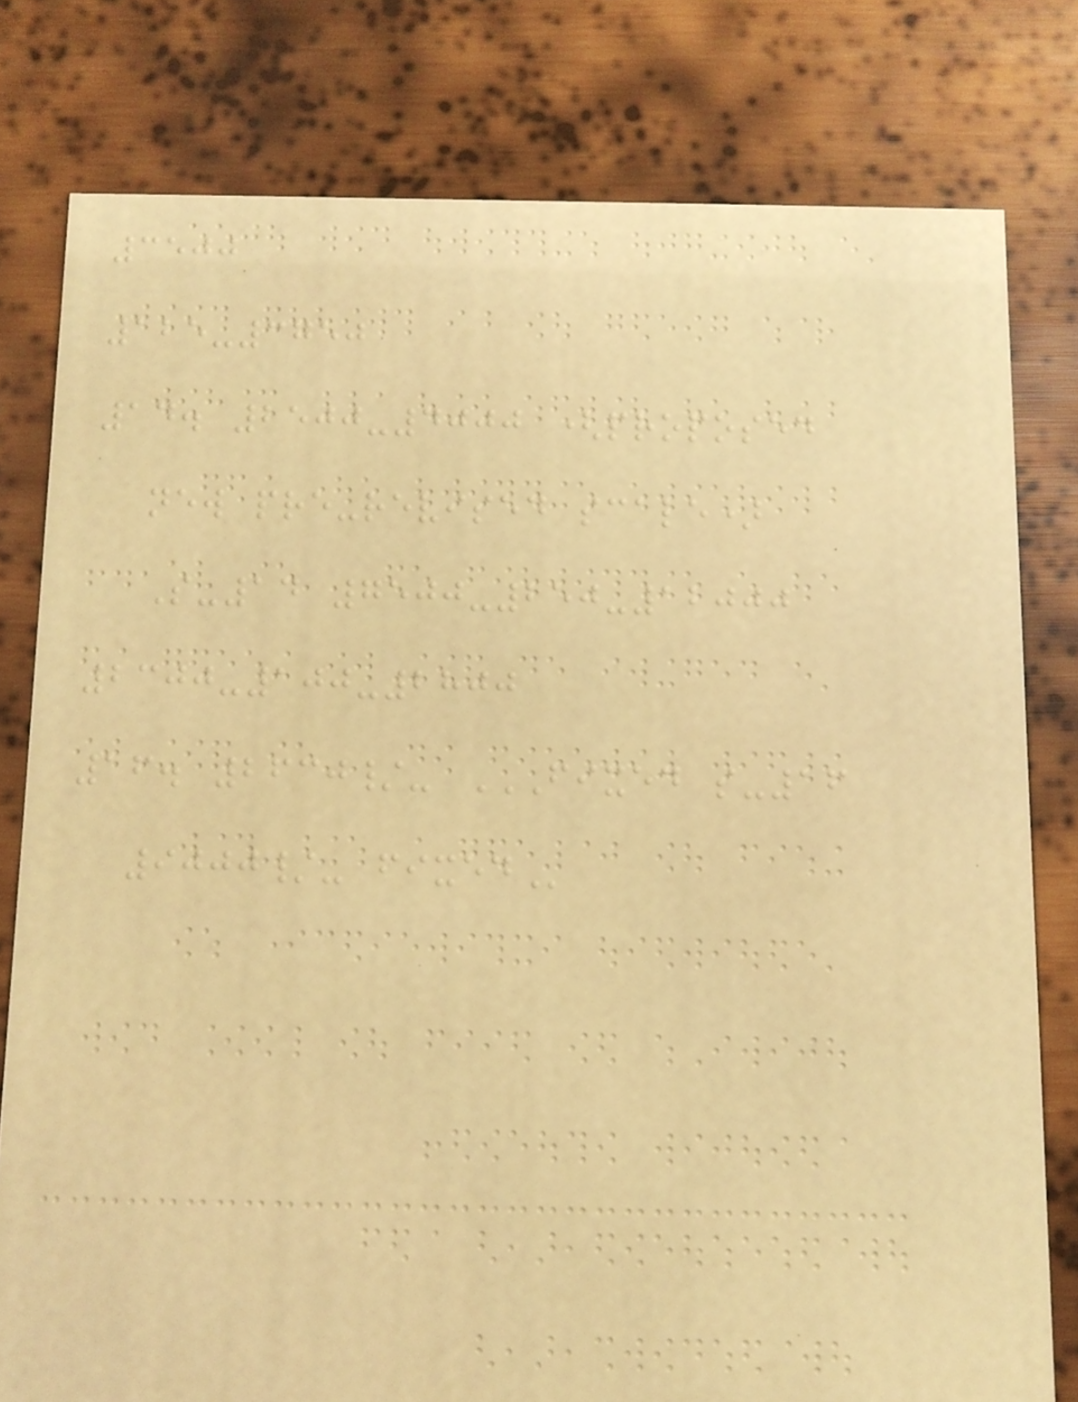3500
125-3750
14. 2500-4000 (proposed
new pre-revised scale)
S-14 7500-250-12000
2300-100-2800
16. 2630/- FIXED S-16
9000/- FIXED
